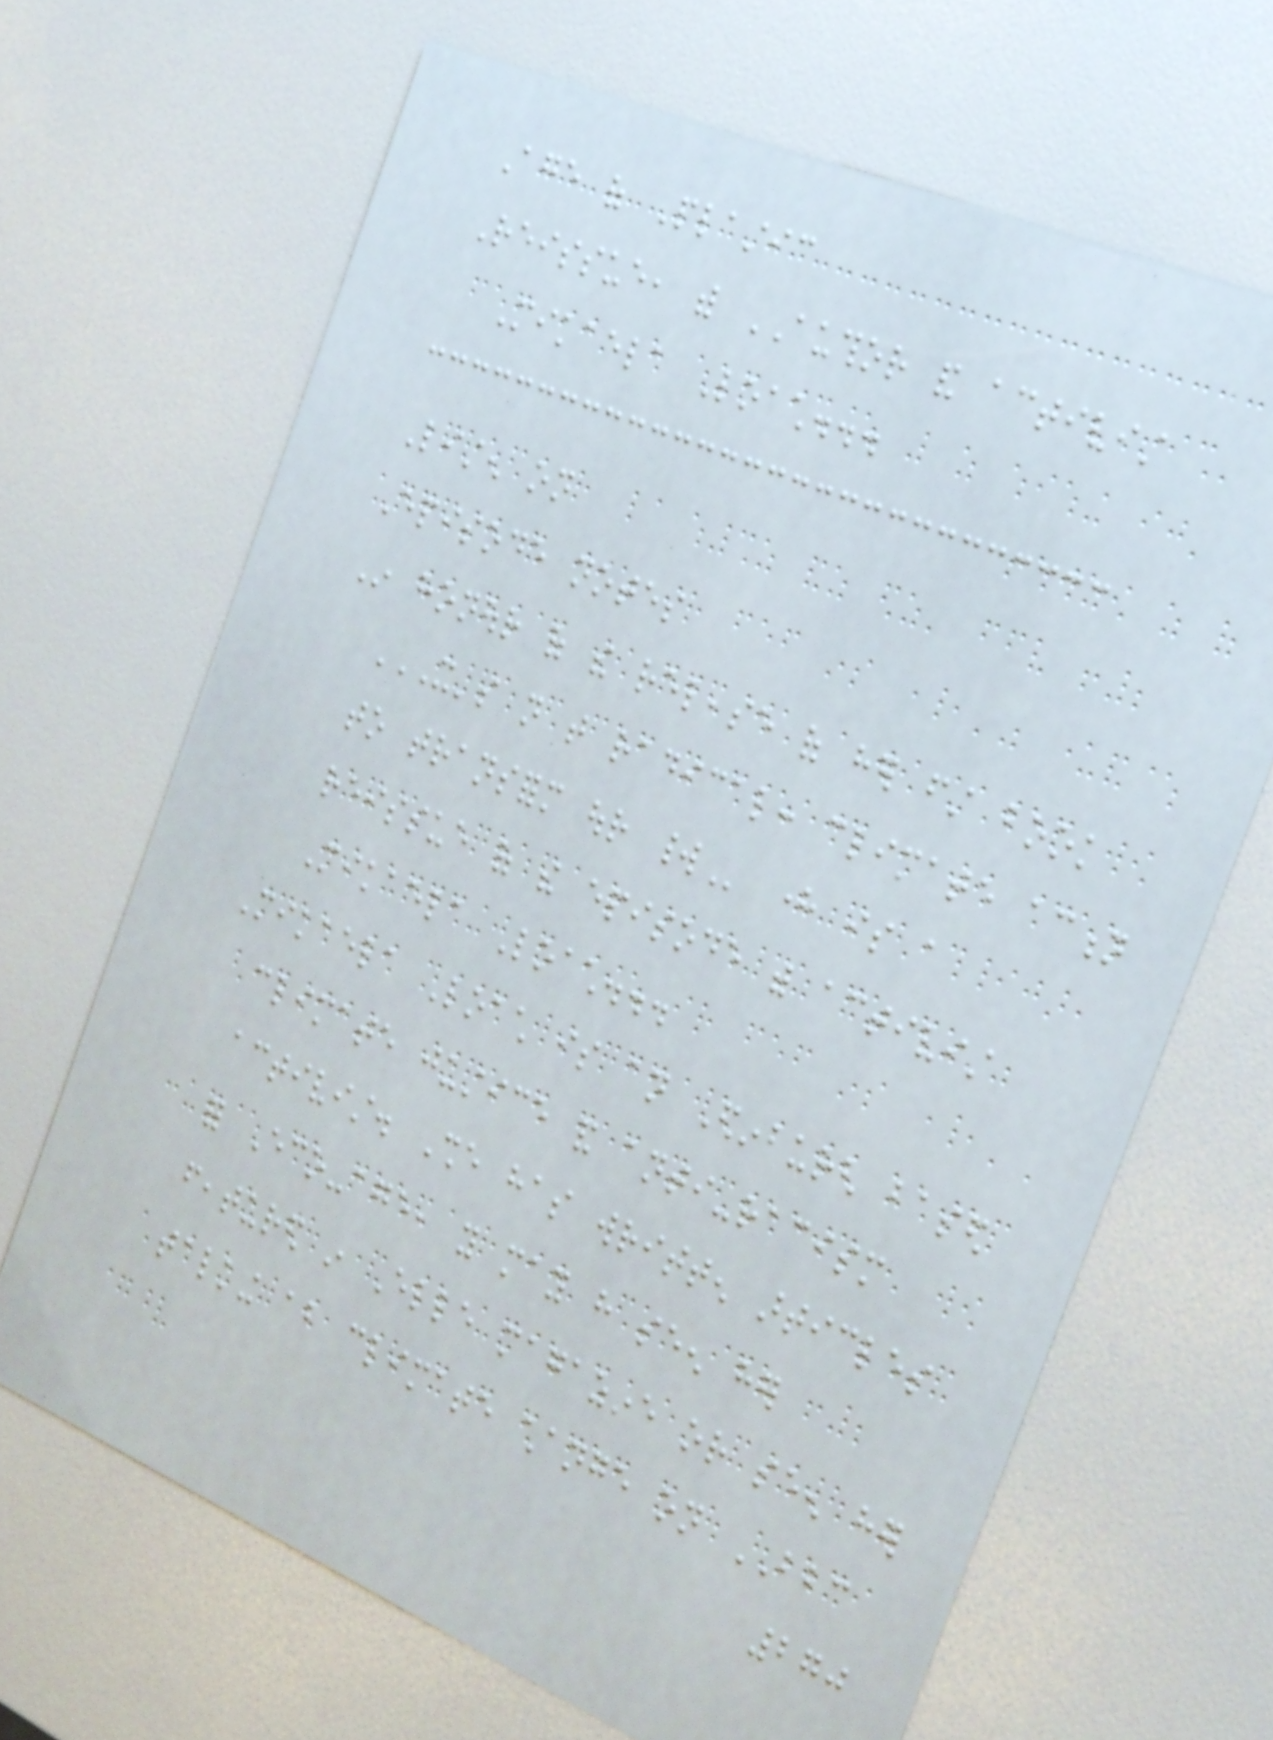Age of Plastic
Reissue, with AUTHOR and activist
Mikaela Loach...
Listen on
Episode notes
In honour of the release of her first book
IT'S NOT THAT RADICAL: CLIMATE ACTION
TO TRANSFORM OUR WORLD here is a
reissue of the episode with activist
Mikaela Loach...
Mikaela Loach is an Edinburgh based
climate justice and anti-racism
activist. She has written articles
for Eco-age, you may have seen her
featured in Elle magazine or seen her
talking about climate change on BBC
270
